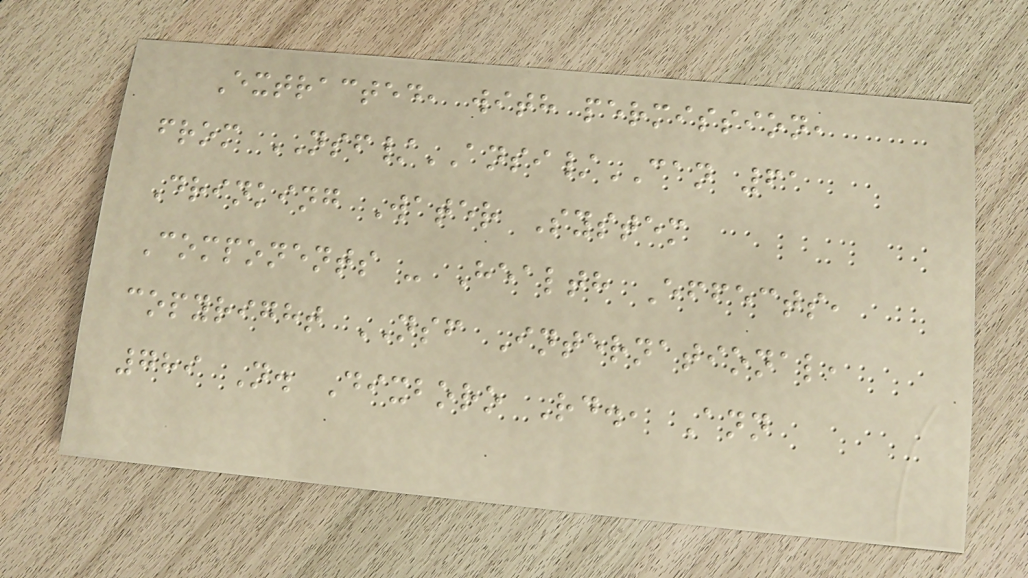Extracted, with permission,
from NSF/ANSI/CAN 61
Drinking Water System
Components - Health Effects,
copyright NSF International,
789 N. Dixboro Rd., Ann
